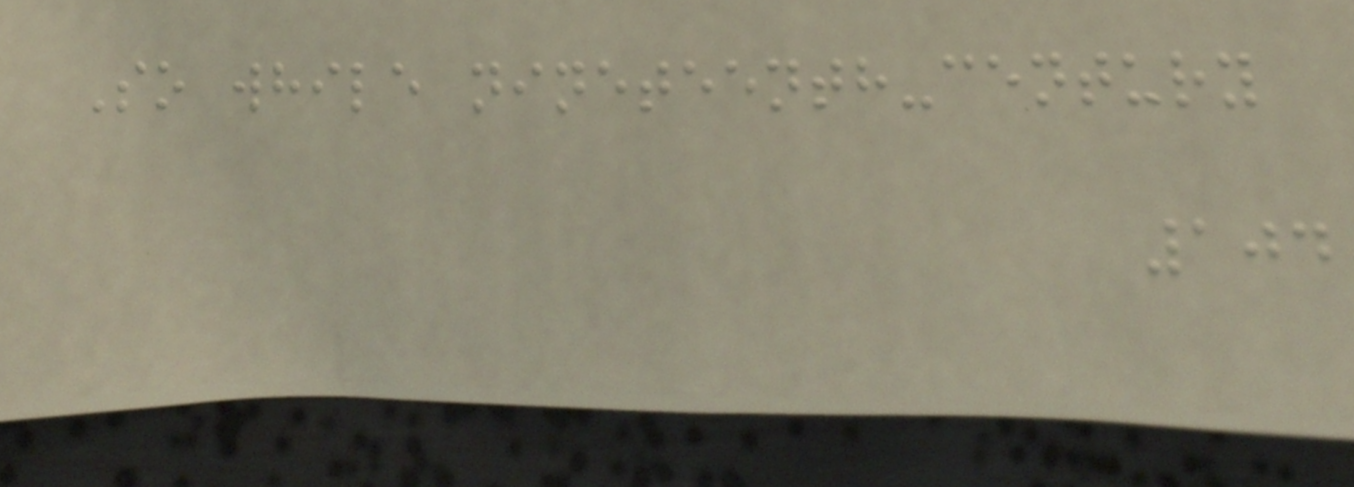So while nineteenth-century
104
